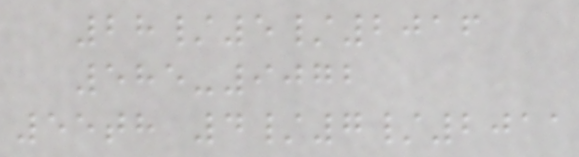28/5/2016
585-9072
55th 4/7/2011
